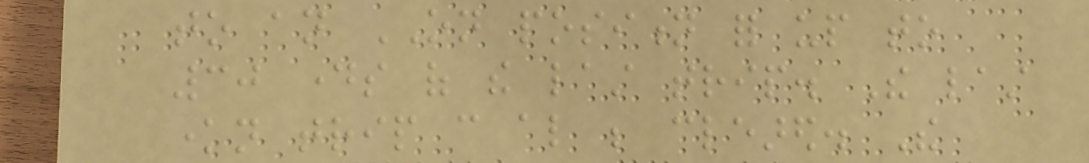to an ON position for up to
30 days of the last trip. The last
known trip can also be cleared. The
